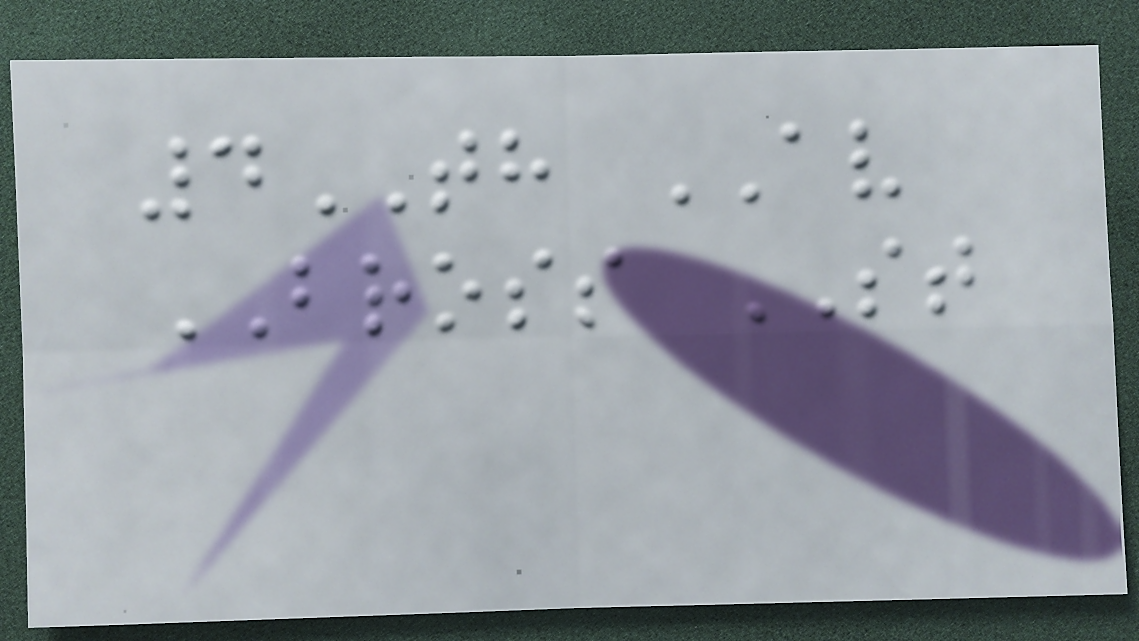4TH AV
BROSS ST
